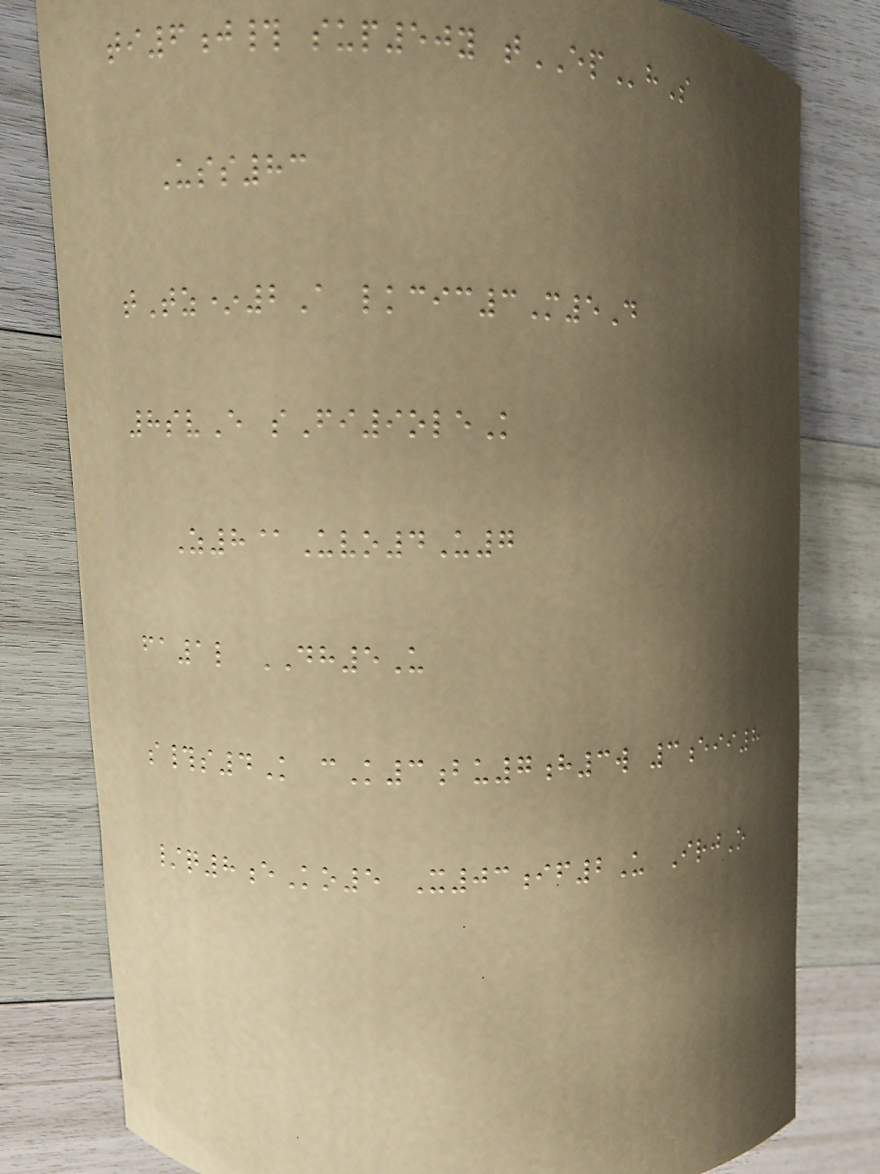ti6j# sup50y tEPhS
Uss83
tTz*2A lkcic3M5D
8svE sFi9oleK
Z8@Uvo4U7
fa1l DH5U
s#s4K cK3bu7h3w 3eii8
/q8eKo5 X03if2U IrjO
